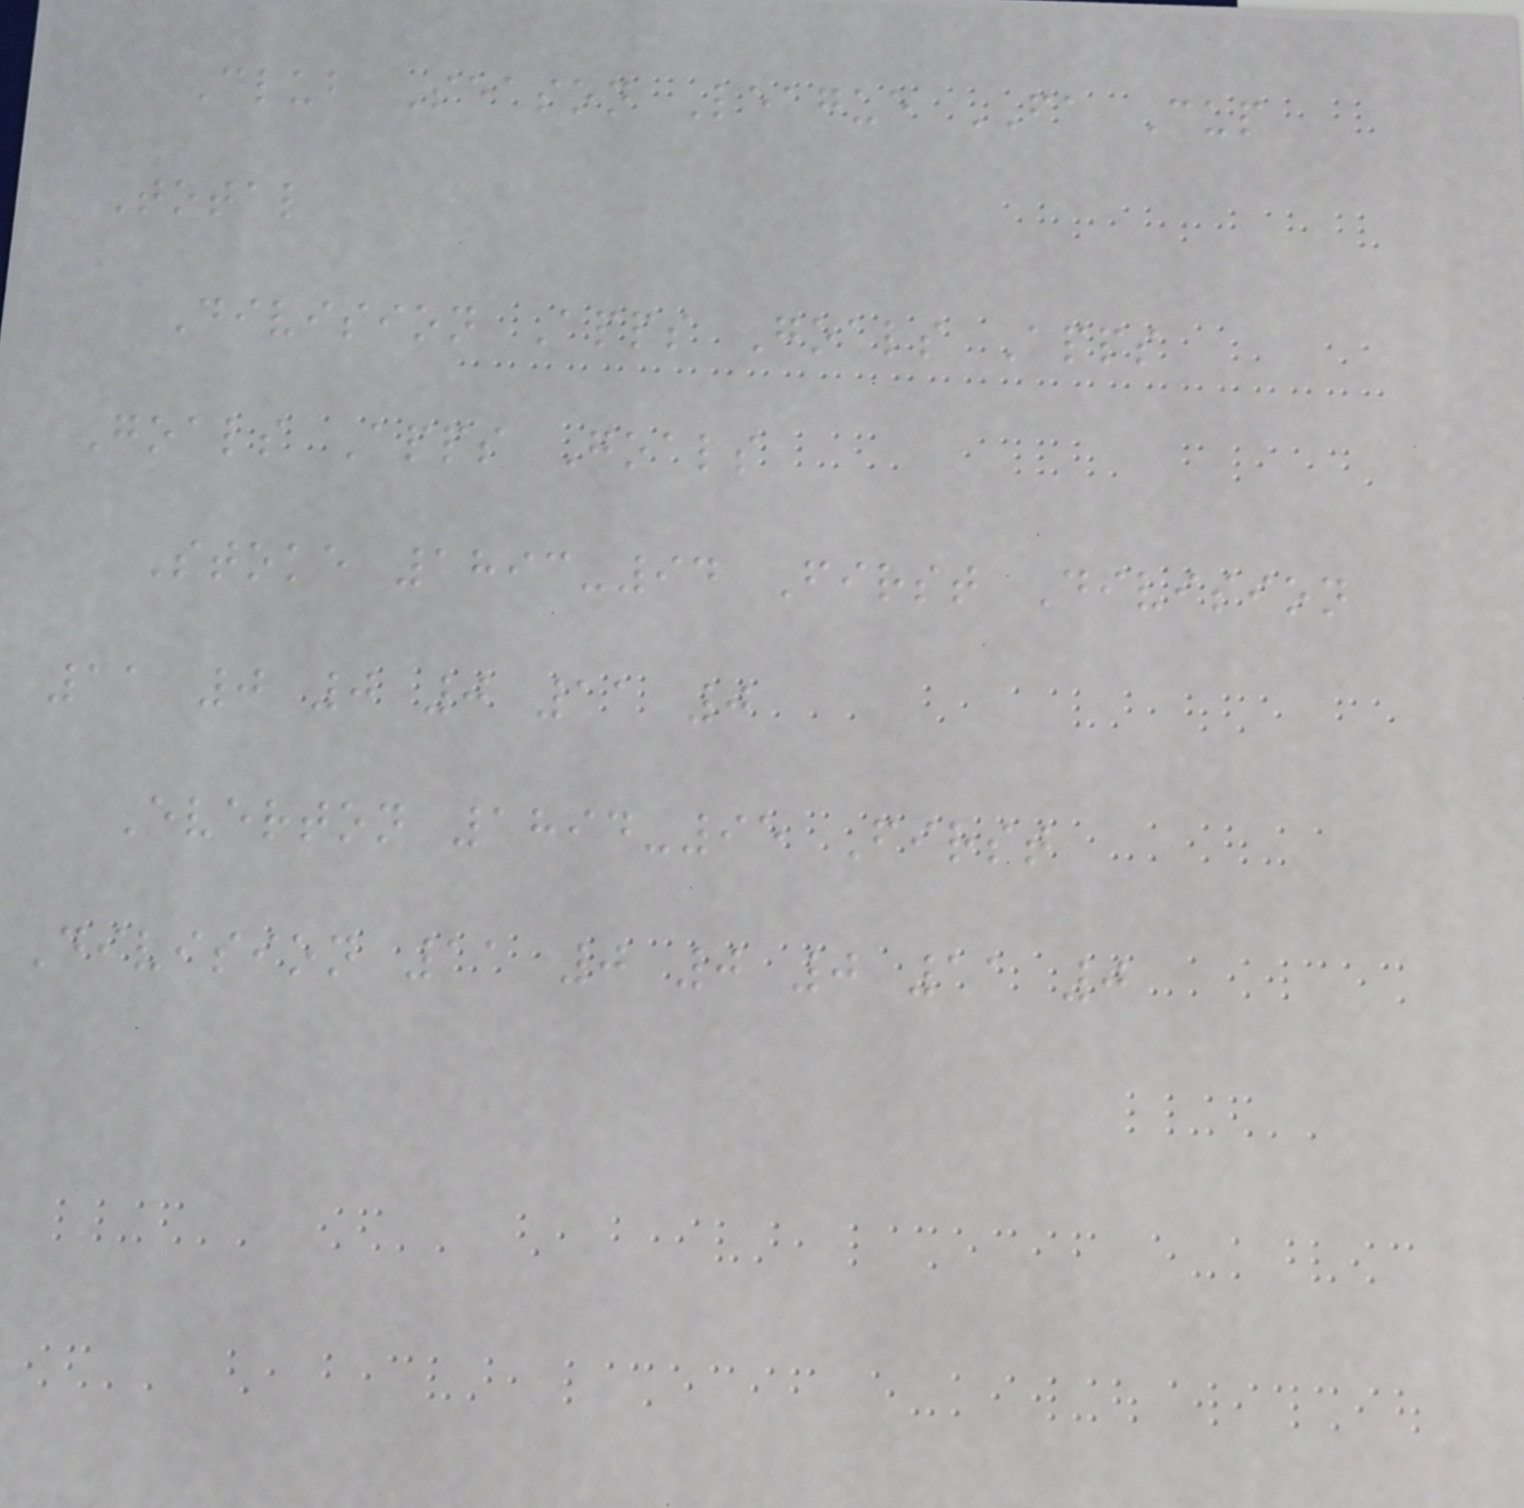Club Season League FA Cup
Total
Division Apps Goals Apps
Goals Apps Goals
Stoke 1893-94 First Division
11 0 0 0 11 0
Everton 1894-95 First
Division 11 0 0 0 11 0
